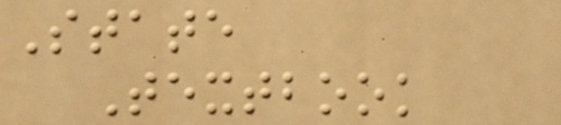State
Textbook
